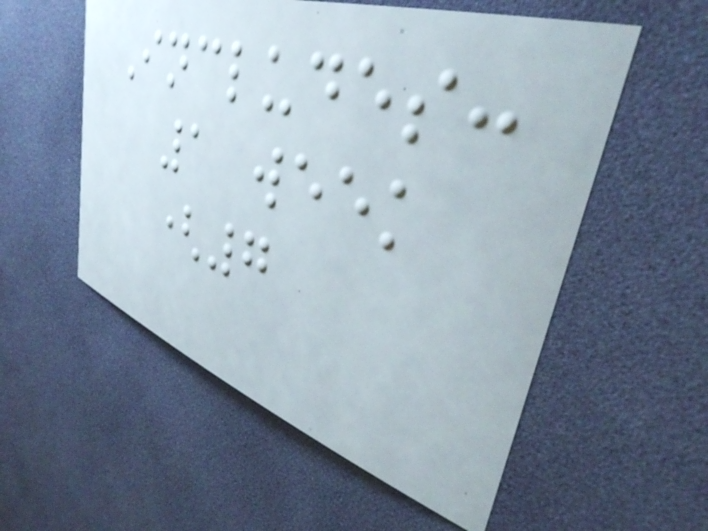Includes:
1 week
(7
